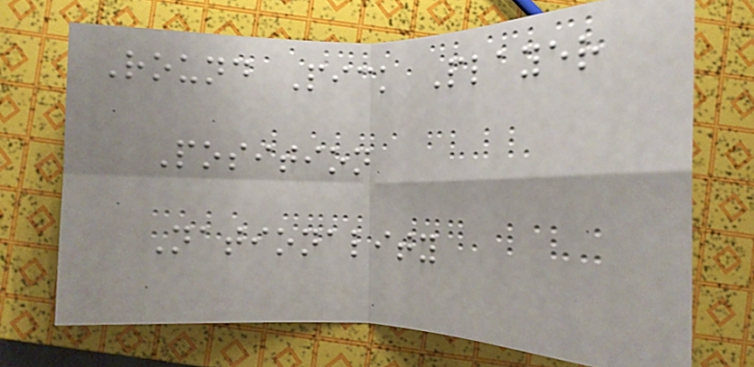Round Pick Player
Position
Nationality
